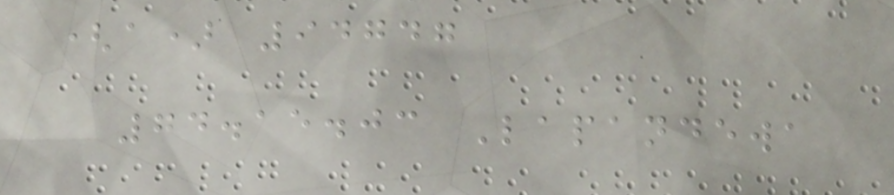(a) 94747
74.15.03 Lapandewa
